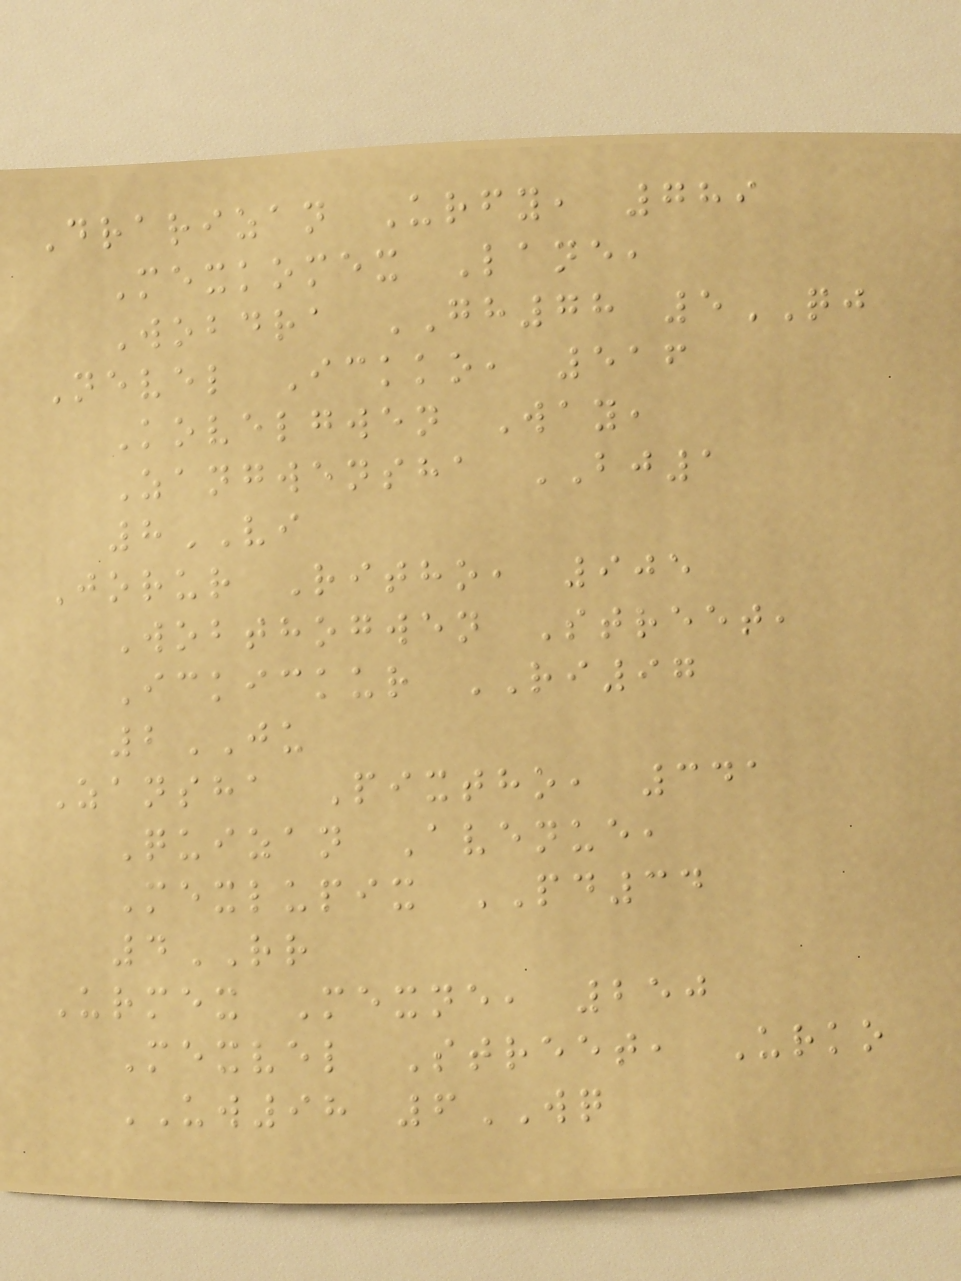Drarizan Urfy, 789
Mexkomex Lane,
Wobdra GH78 5QJ
Nevel Ickko, 516
Kovelgwen Way,
Zangwensha BJ1
8VI
Jorur Ritho, 905
Wobthogwen Street,
Ickickur RI97
2JU
Zansha Pixtho, 341
Quizan Avenue,
Mexlupix PD34
4RR
Urmex Mexne, 250
Mexvel Street, Urko
UW98 6WQ
